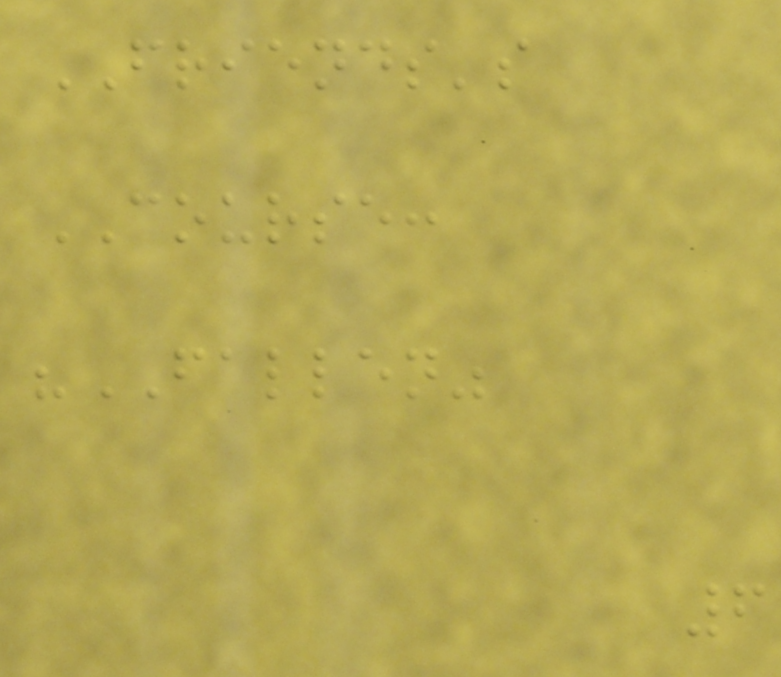FRIENDS's
COURSE:
"FALLEN"
6
